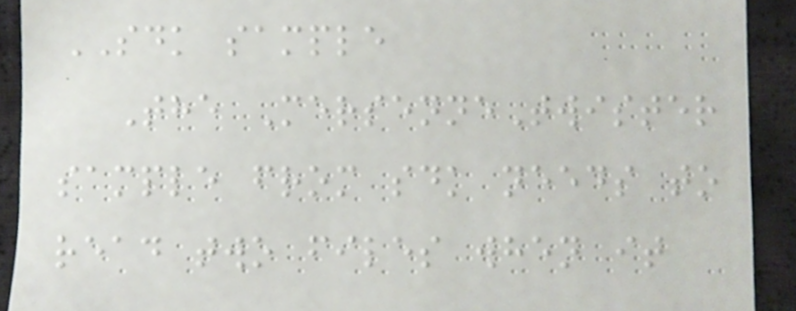SDK sample
The MersenneTwister
sample from sdk needs to
read two files when it
